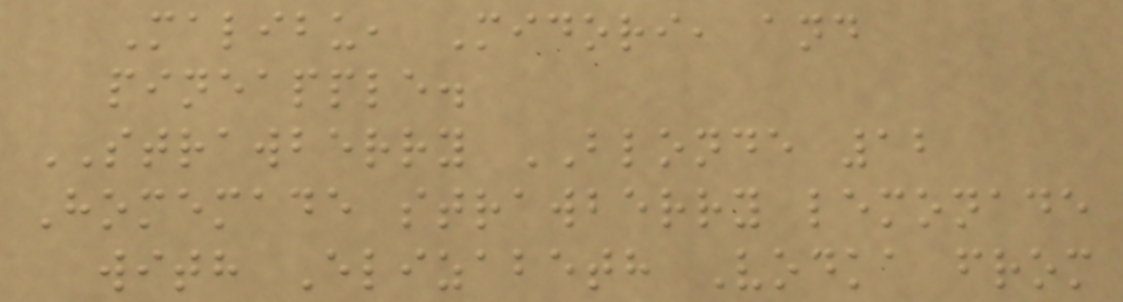Malibu, Midori, and
pineapple.
STRAWBERRY BLONDE 12
Homemade strawberry lemonade
with Elizabeth Vodka from
